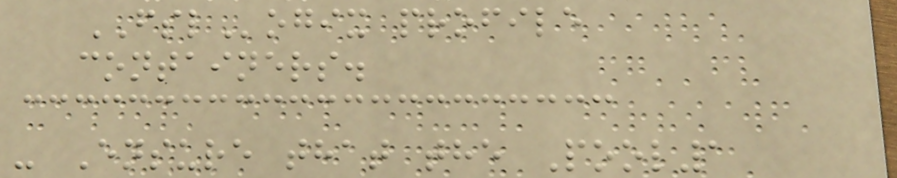FSLogix profile
containers.
- Ensure that the Pool1
